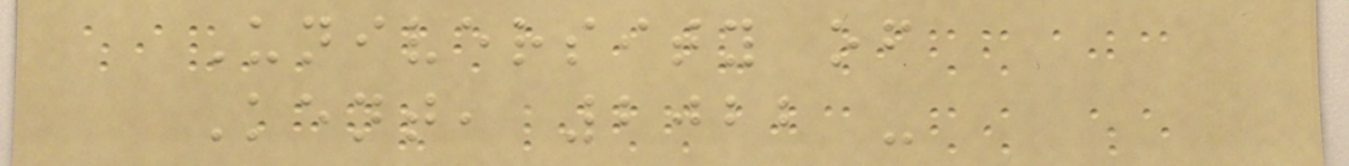University of
Kent, 2022 -
